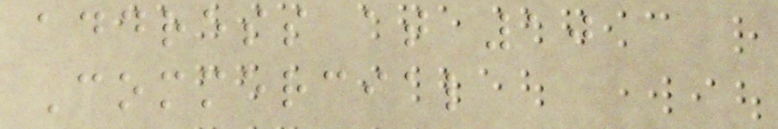address at 10
Commercial
